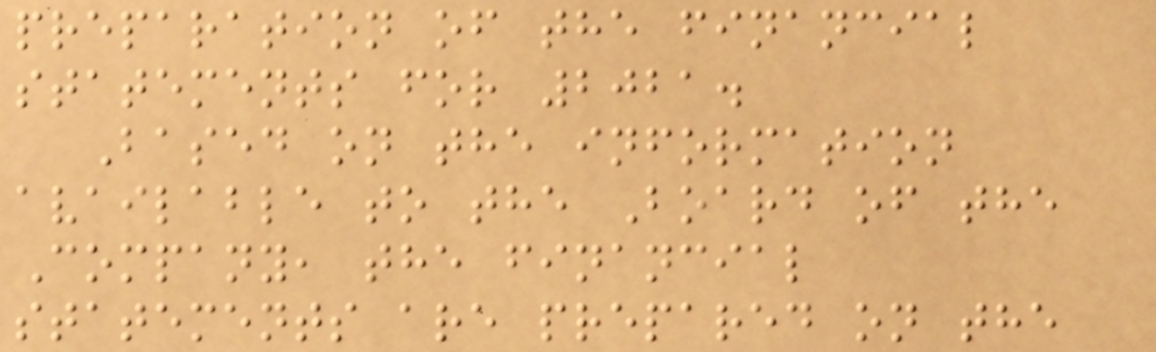preparation of the financial
statements for 2021.
Based on the information
available to the Board of the
Company, the financial
statements are prepared on the
